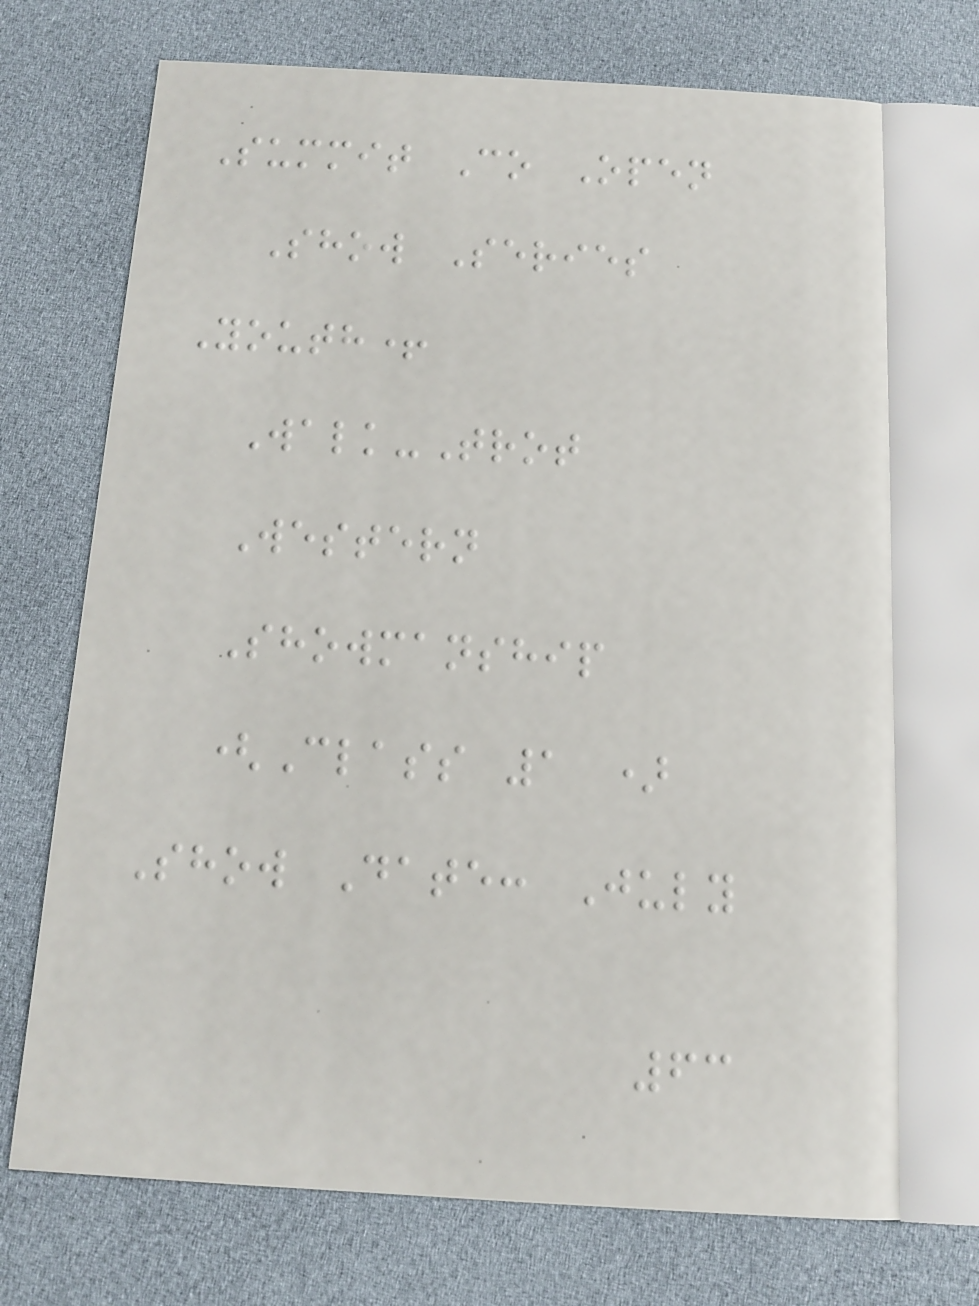Summit Co Open
Show Series
Youth+
Walk-Trot
Western
Showmanship
(Class 1 )
Show Date: July
63
